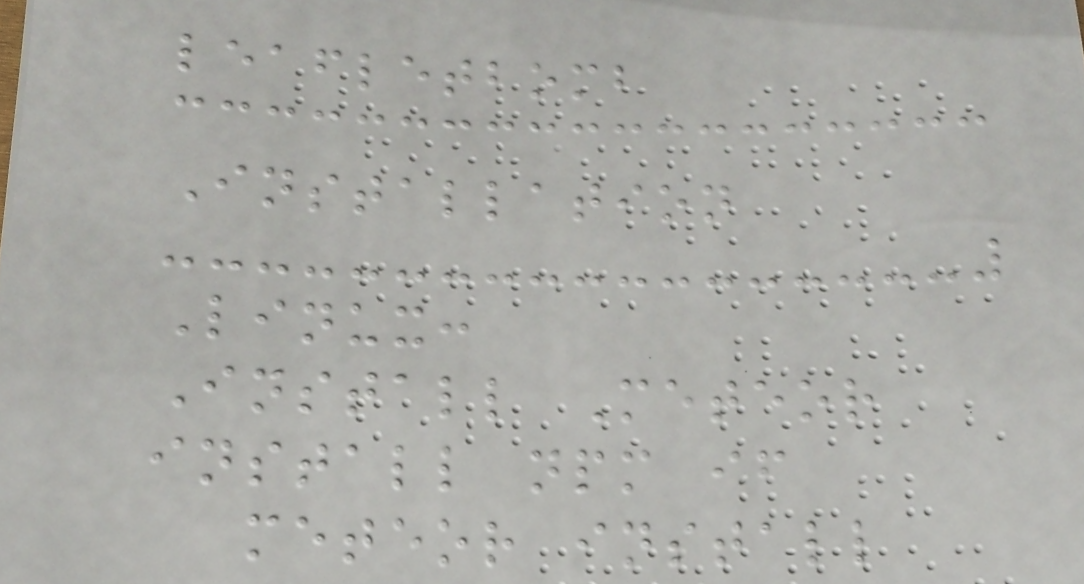leafletbomb
Installation
Linux:
Install Meteor
install npm if
meteor install
